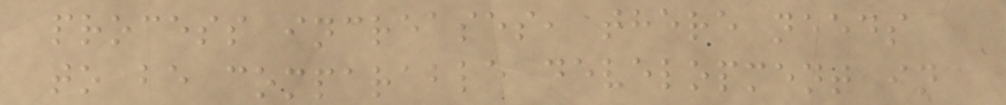process increases, there needs
to be comparable development in
